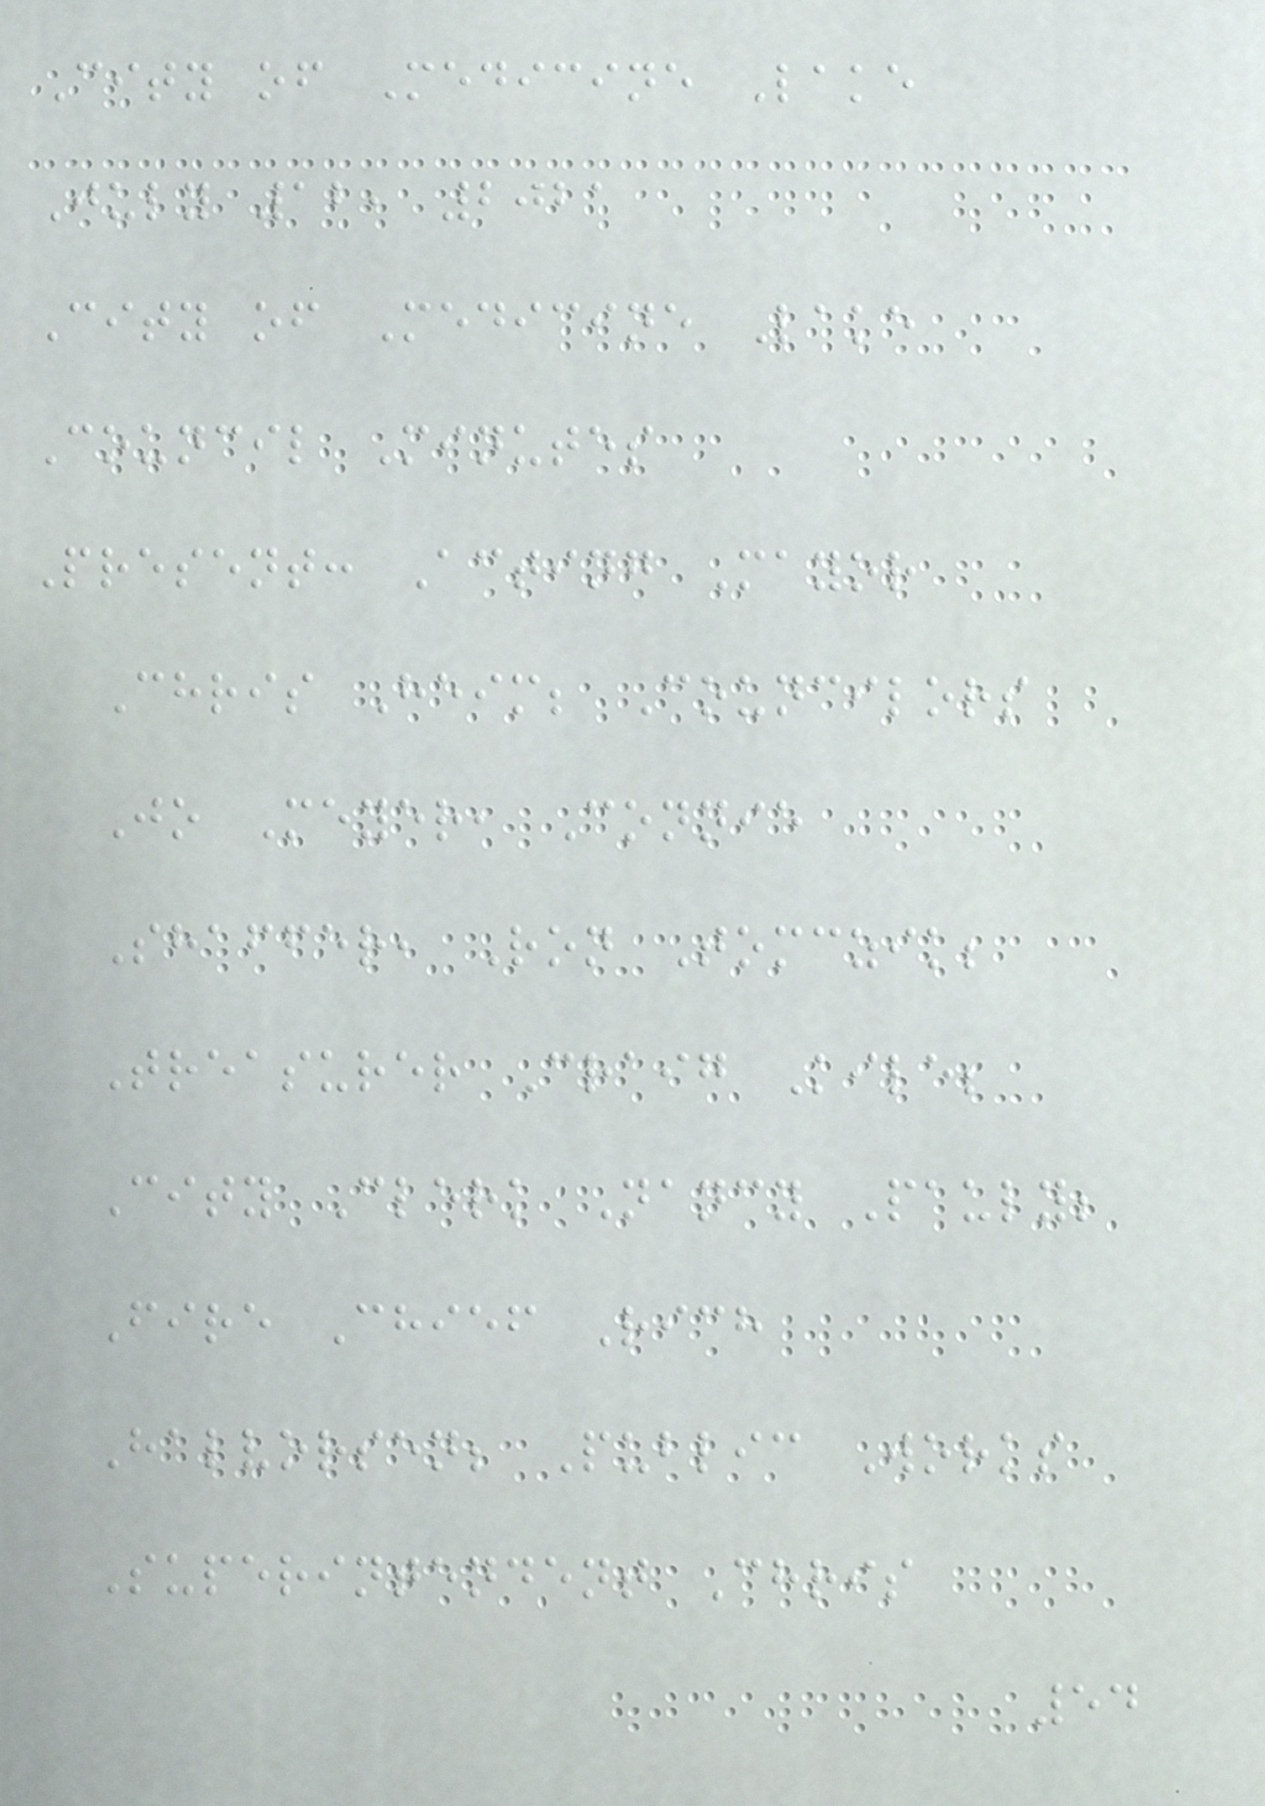City of Medicine Lake
July 12, 2021
City of Medicine Lake
Council Minutes
Present: Acting Mayor
Chris Heim; Councilors
Jo Meyer, Connie
Shaffer, Ron Tomczik;
Treasurer Craig Kile;
City Clerk Nancy Pauly;
Fire Chief Rich
Halvorsen; Public Works
Superintendent Chris
54
